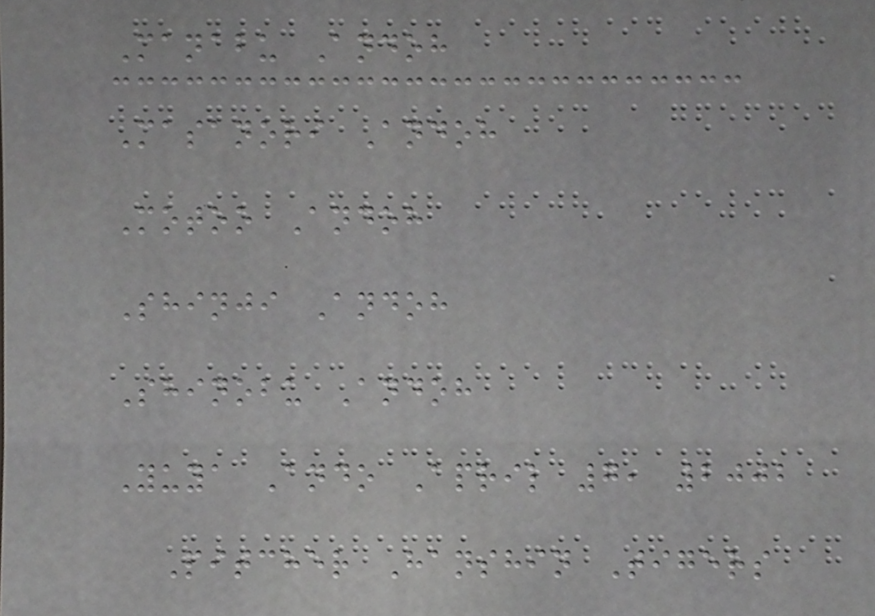Manabu Andoh
Masanori Andoh
Motoo Andoh
Shinji Andoh
Shinobu Andoh
Yuya Ando April 7, 2002
Pitcher Hanshin Tigers
